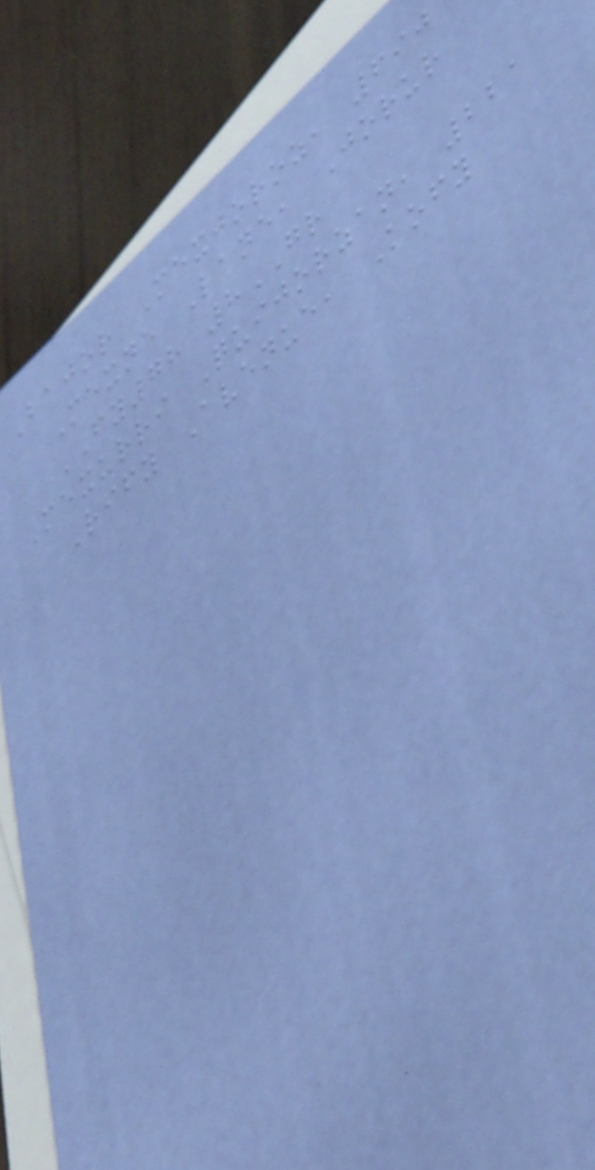Bajor Mexjoroz, 690
Mexne Lane, Jorur
FY78 8GR
Mexurri Quijorzan, 221
Rify Avenue, Kofy
